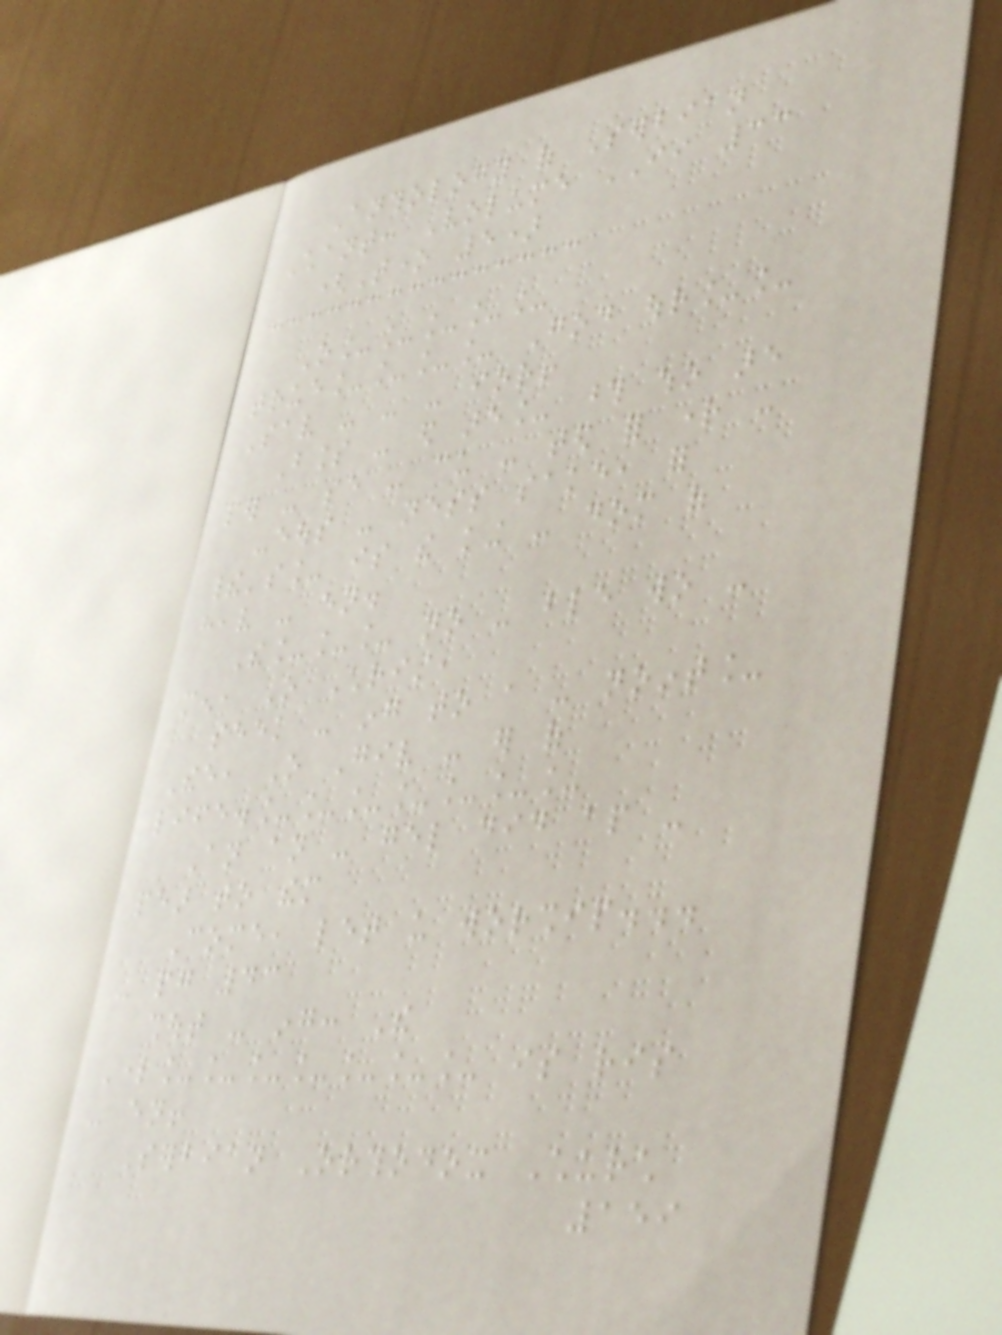Anthology of Serbian
Chant: Volume II 33
(Tone 5)
O_____
true____ God our__
Sav - - - ior!
Bless - ed are_ those who are
per - se - cu - ted for right -
-eous - ness sake, for
their's_ is the king - dom of
heav - en.
The___ no - ble wo -
men, O Christ,
seek - ing to a - noint_
Thee, O Giv - er of
life._______
An an - gel did ap -
pear to them
Come, let us worship...
- pg 43
shout - ing: The
Lord_______ is ris
- en!
Serbian Orthodox Church
159
